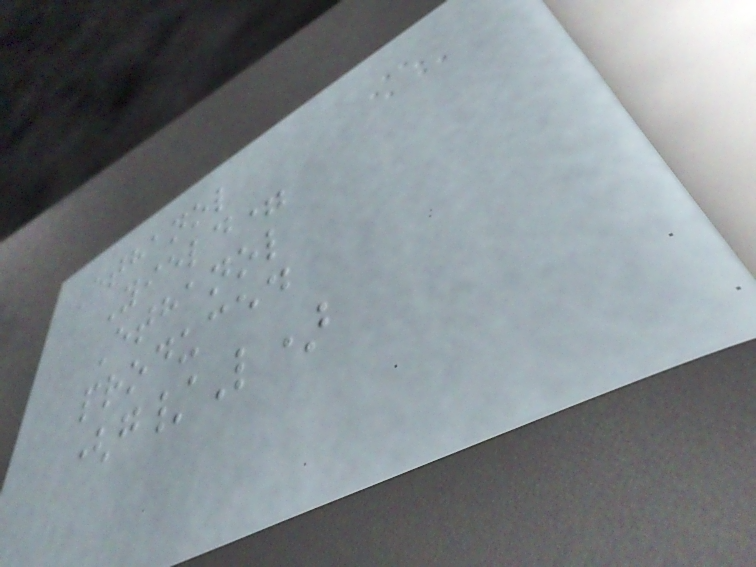Ethanol
Yield=
Ethanol
produced
(g/L)
